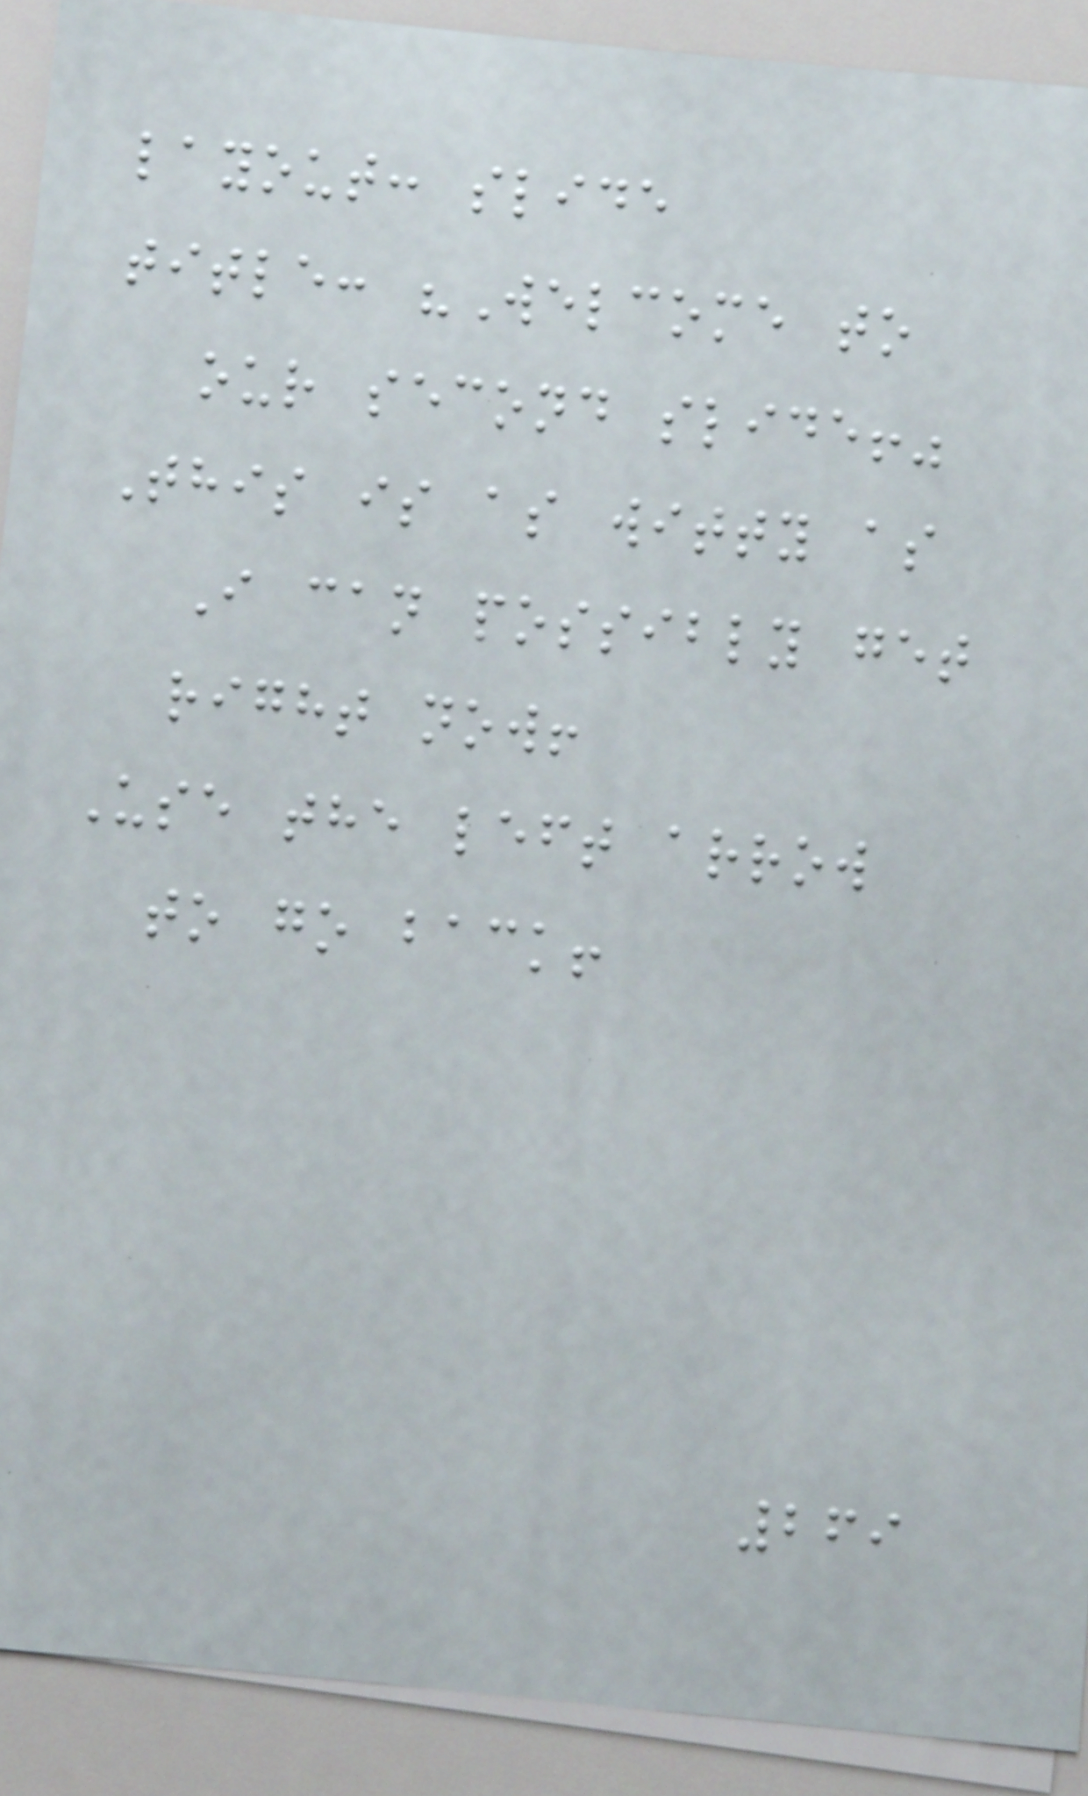layout: slide
title: "Welcome to
our second slide!"
This is as witty as
I can possibly get
right now!
Use the left arrow
to go back!
269
